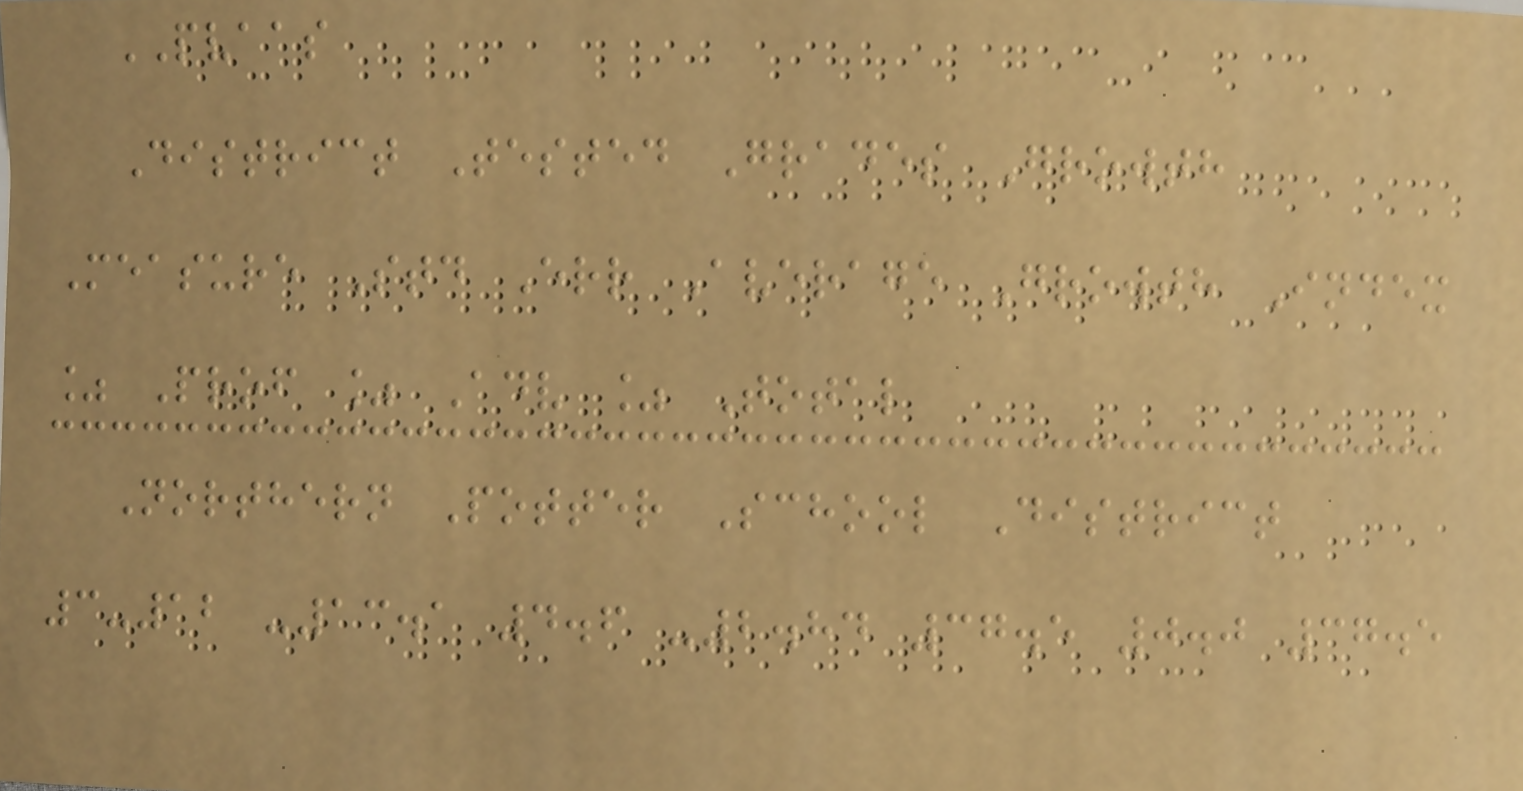PVAAS
District Tested Grades Growth
Measure Std Err Average Growth Index
% Prof % Adv % Total
Northern Potter School District
3-12 -13.1 4.6 -2.84 37.5 0.0 37.5
